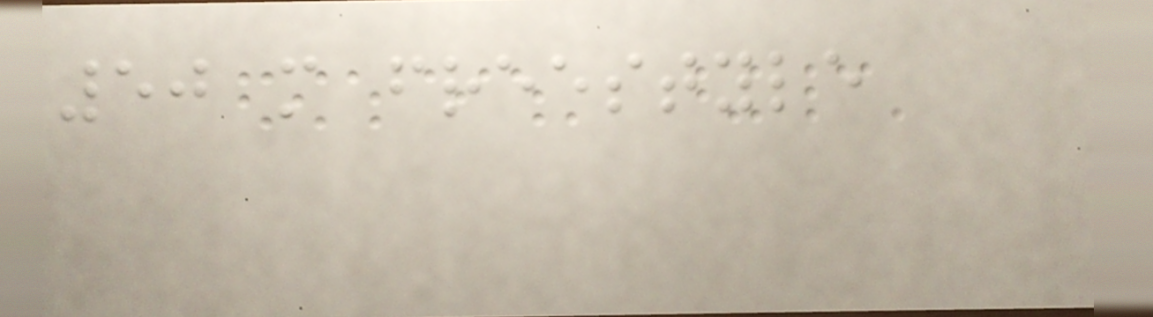50 m freestyle
